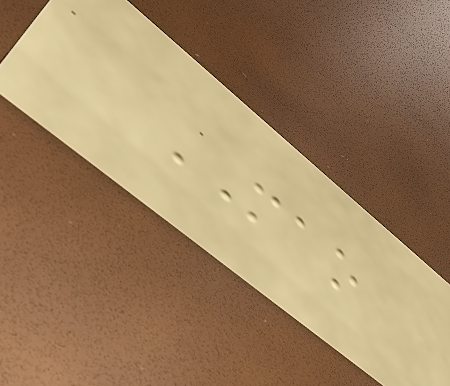MAO
